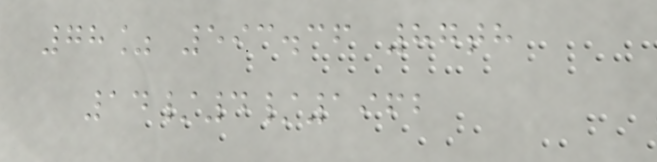78% 593.36 87th
14/4/1962
